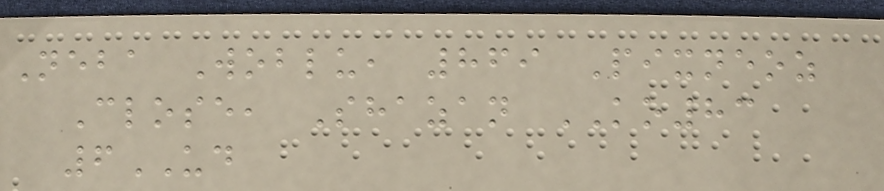Neba Woblu, 869 Pixneoz
Close, Shazan KO83
6UD
